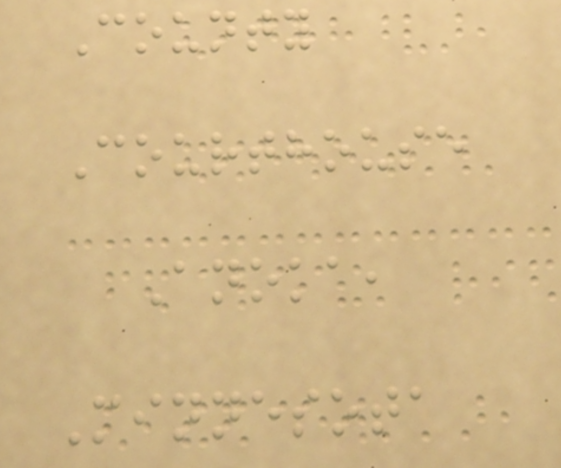County
Courthouse
Anoka,
Minnesota
